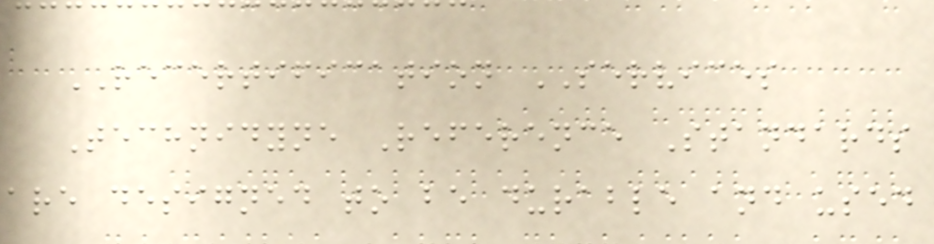RECERTIFICATION SERVICES
Technidyne Reference Standards
are designed to be durable and used
